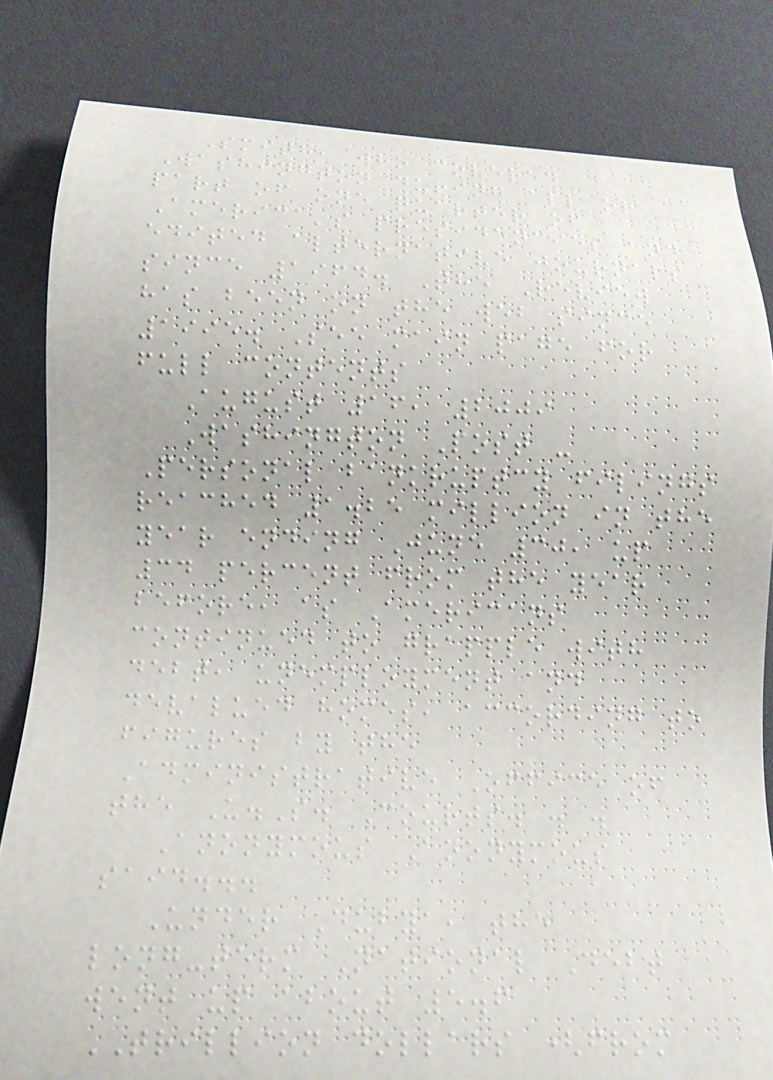Smith, who covered
Washington during all or
part of one quarter of
America's presidencies and
edited alternative journals
since 1964. The Review
has been on the web since
1995. See main page for
full contents
August 16, 2009
Washington Post -
Personal bankruptcy filings
reached 1.25 million in the
year ending June 30, up
34 percent from the year
before, as Americans
continued to grapple with
debt, unemployment and
devalued homes, according to
figures by the
Administrative Office of
the U.S. Courts. . .
Anonymous Anonymous
said...
Under Dubya, the
long-term National Debt
went up about 5.6
TRILLION dollars (from
